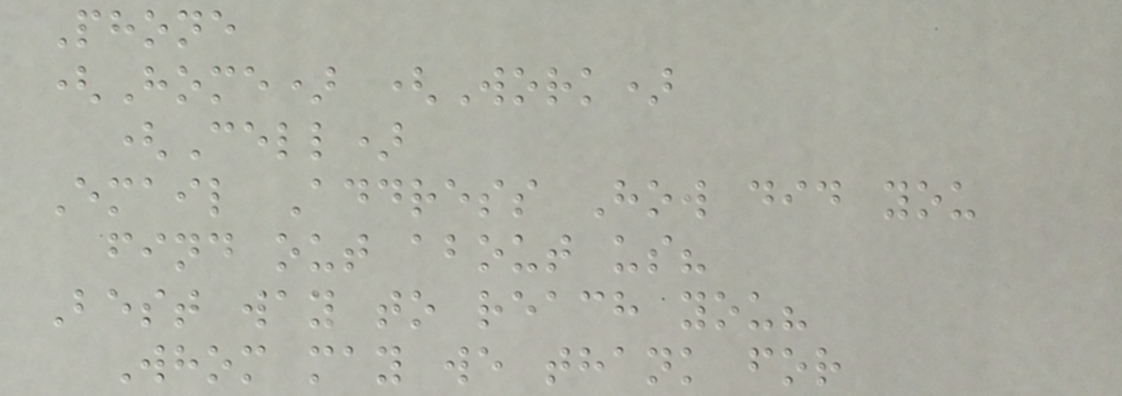Phone
(Home) (Work)
(Cell)
Email Address How did you
find out about us?
Best way to reach you?
Whom may we thank for
